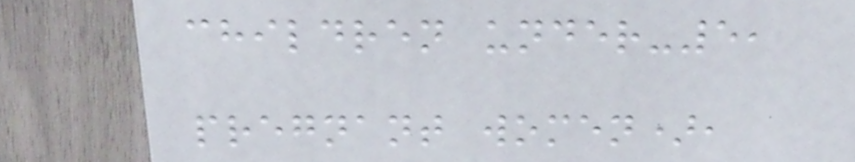children under-5,
pregnant women),
